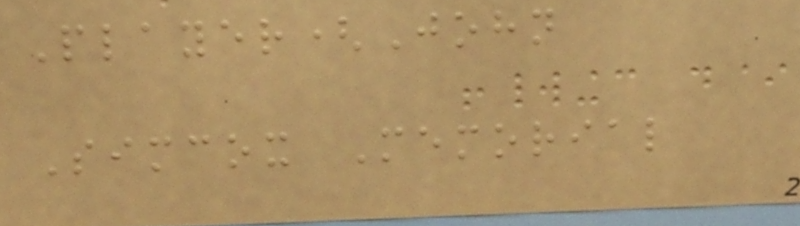Player(John
Simcox Memorial
